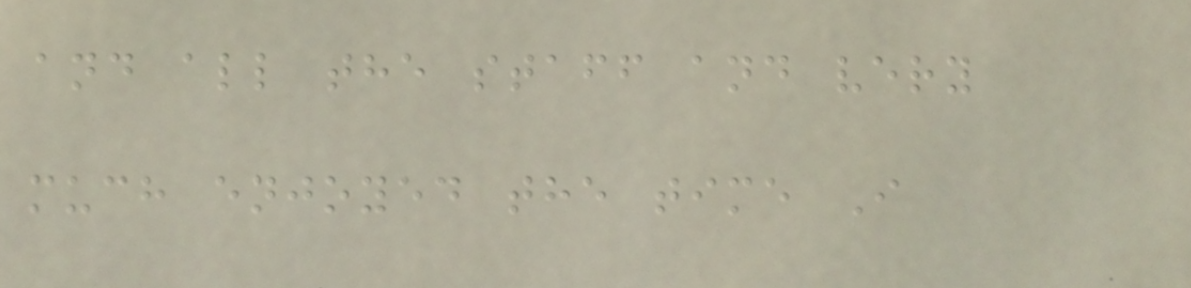and all the staff and very
much enjoyed the time I
